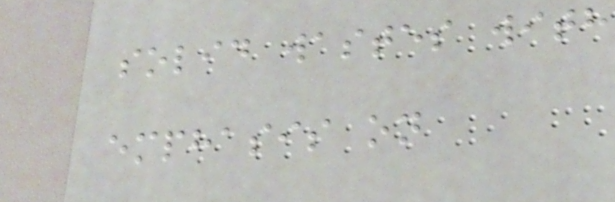solid wastes with
emphasis on
